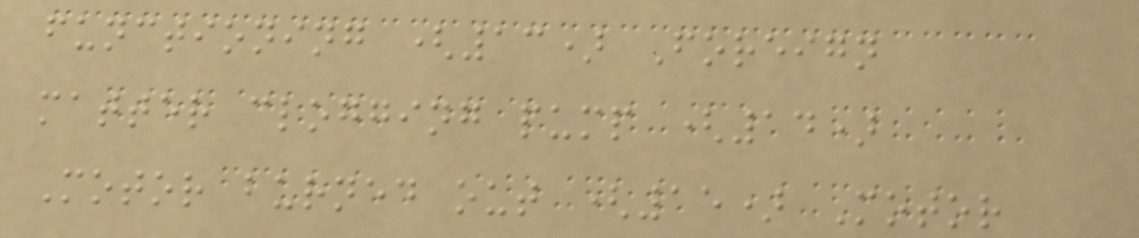functioning (13) Foreign
matter clogging pump (14)
Motor burned out (15) Motor
